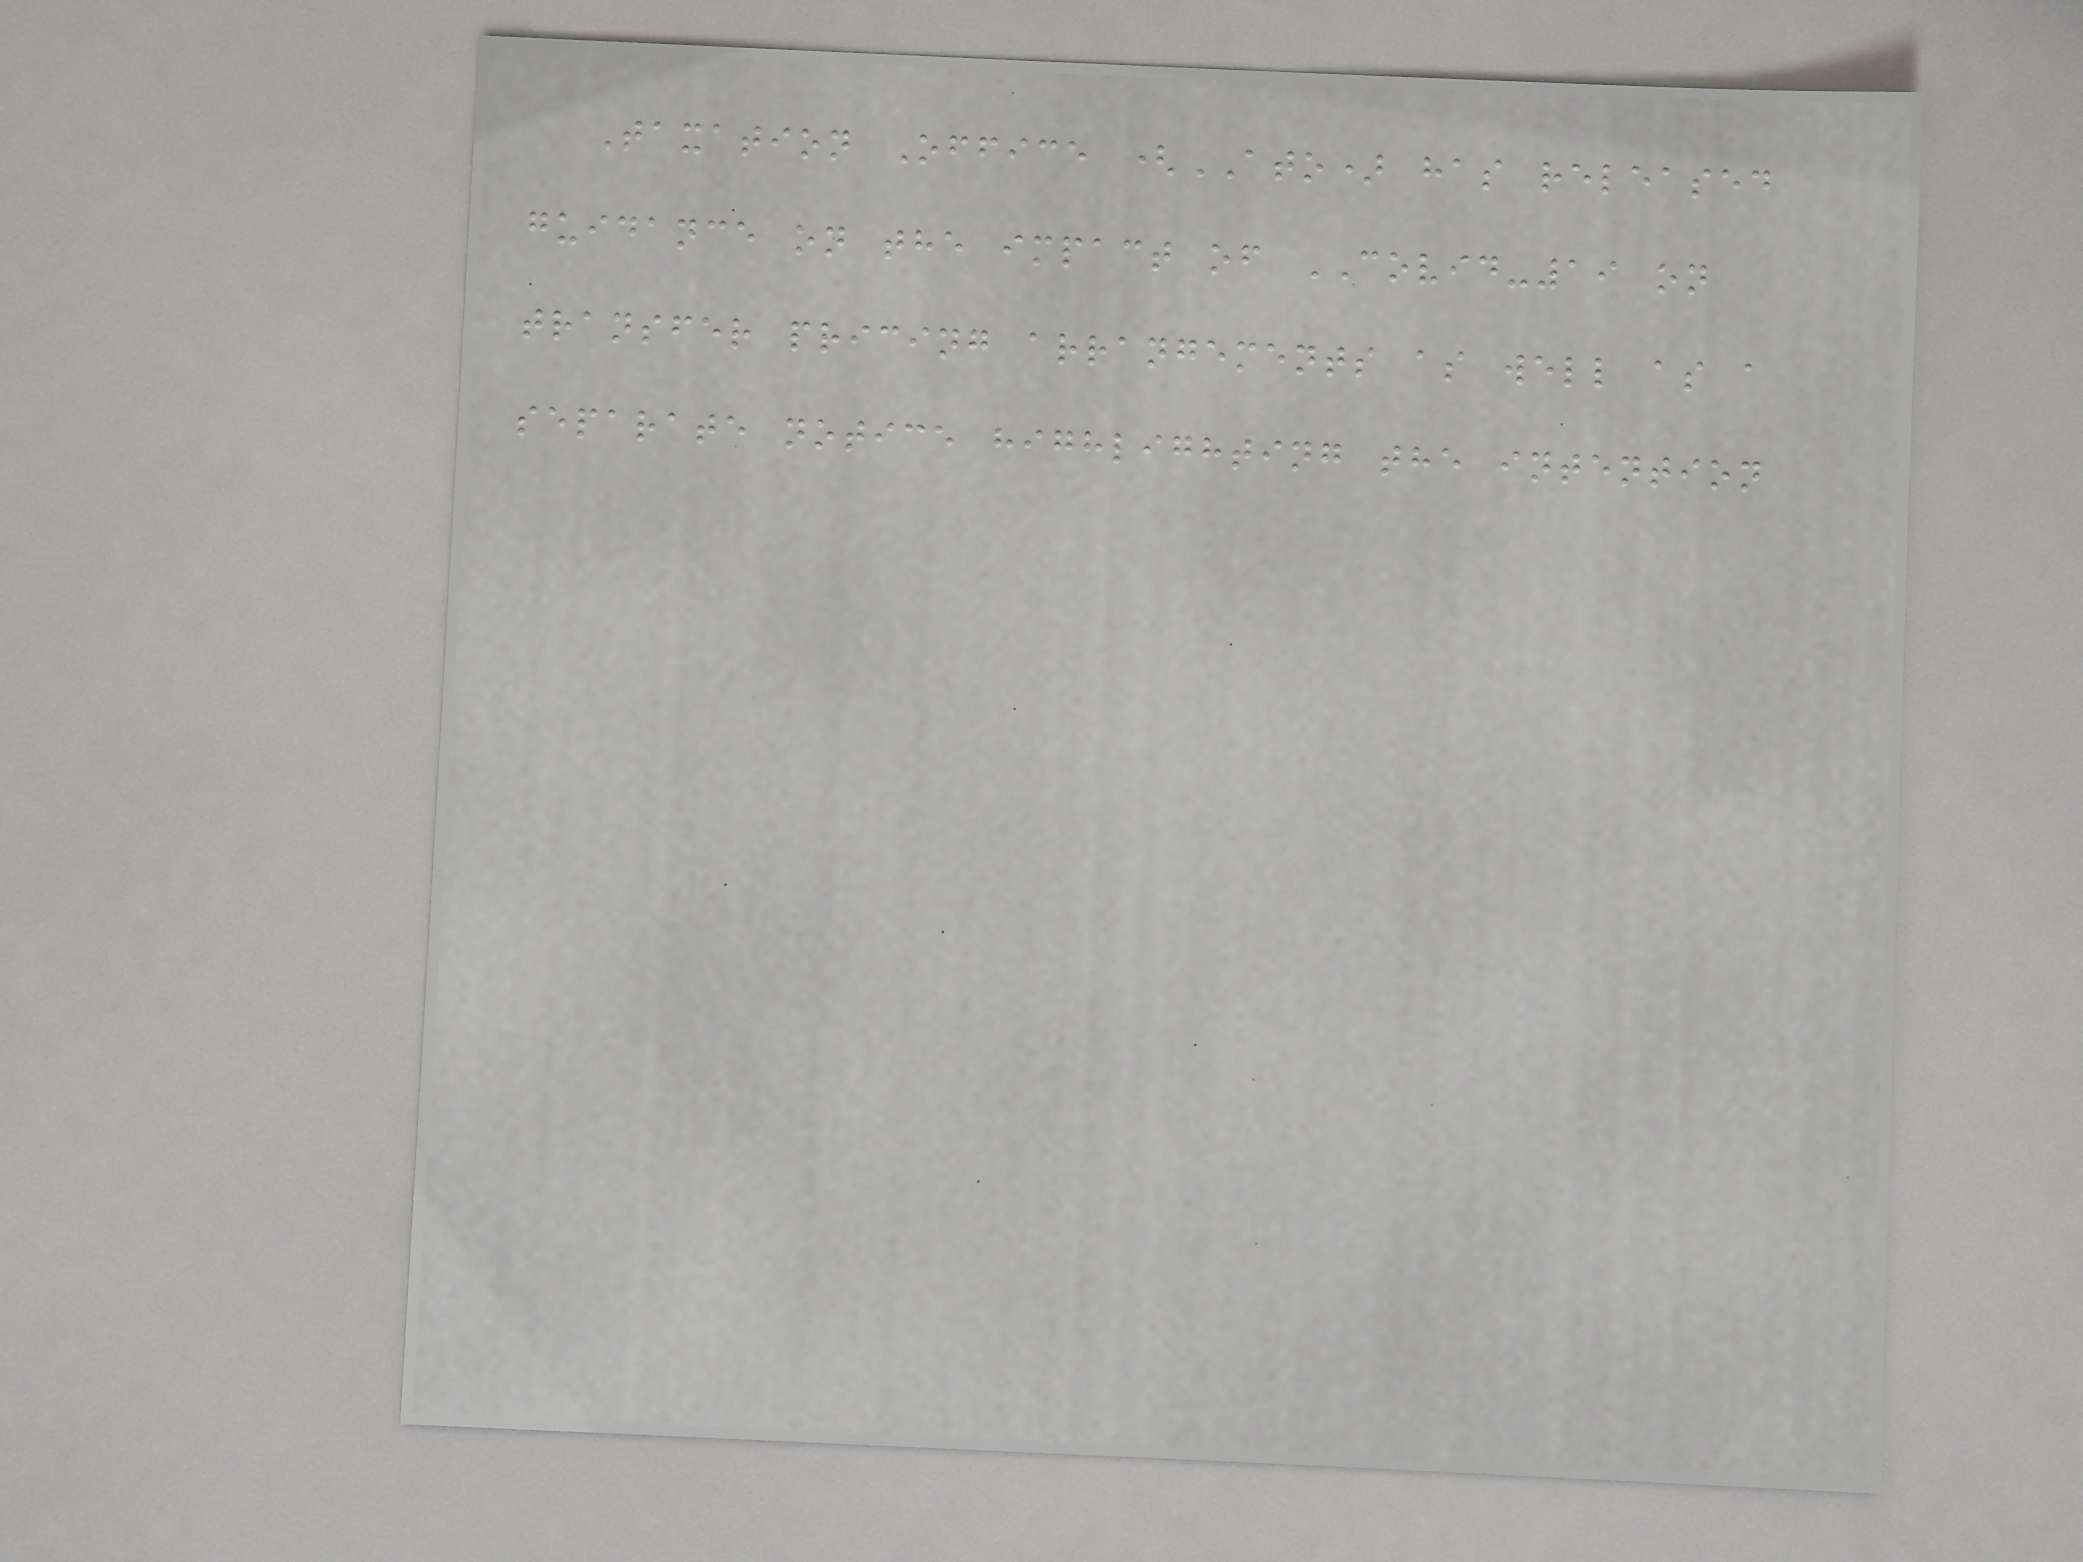Taxation Office (ATO) has released
guidance on the impact of COVID-19 on
transfer pricing arrangements as well as a
separate notice highlighting the intention
